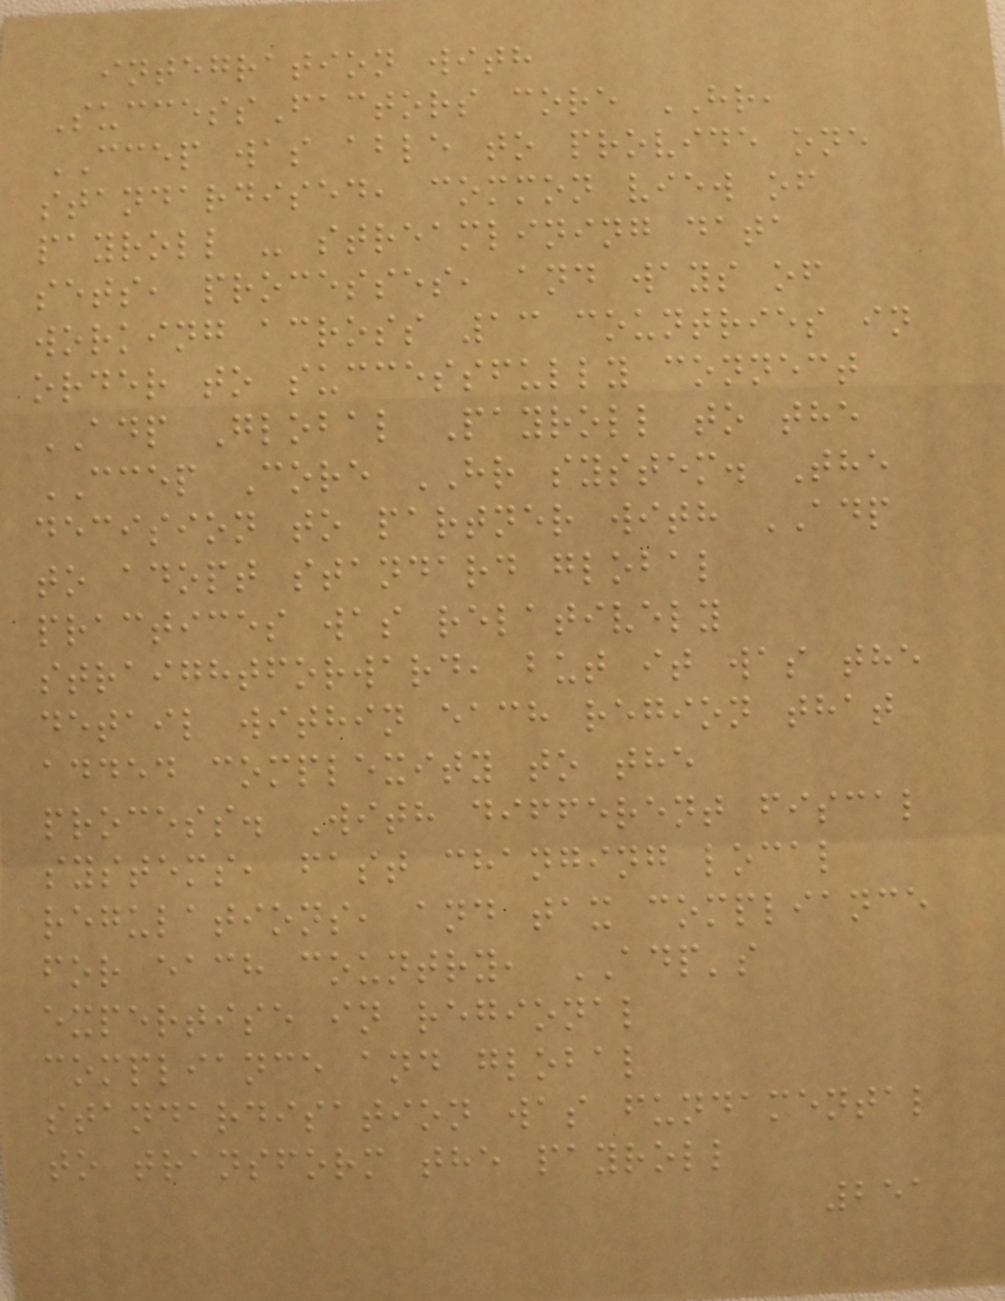integration with
SuccessFactors core HR,
CCEP was able to provide one
standardised, common view of
payroll - streamlining data
sets, processes, and ways of
working across 13 countries in
order to successfully connect
ADP Global Payroll to the
CCEP Core HR system. The
decision to partner with ADP
to adopt standard global
practices was relatively
straightforward, but it was the
detail within each region that
added complexity to the
process. With different fiscal
systems, fast changing local
regulations, and tax compliance
for each country, ADP's
expertise in regional
compliance and global
standardisation was fundamental
to transform the payroll
251
